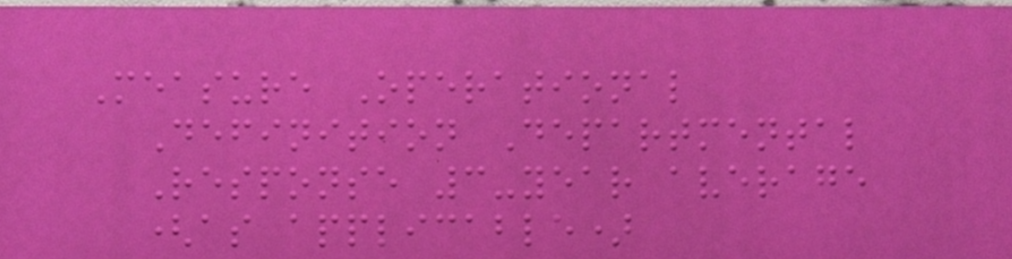Measure Operational
Definition Departmental
Response 3-year average
(as applicable)
